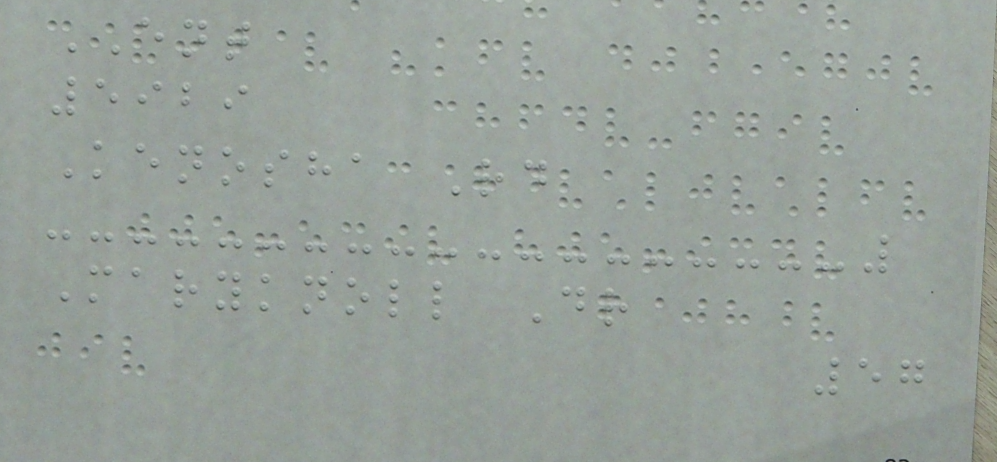ENT
5929
Kenosha Rd
Maryknoll Dr
57
